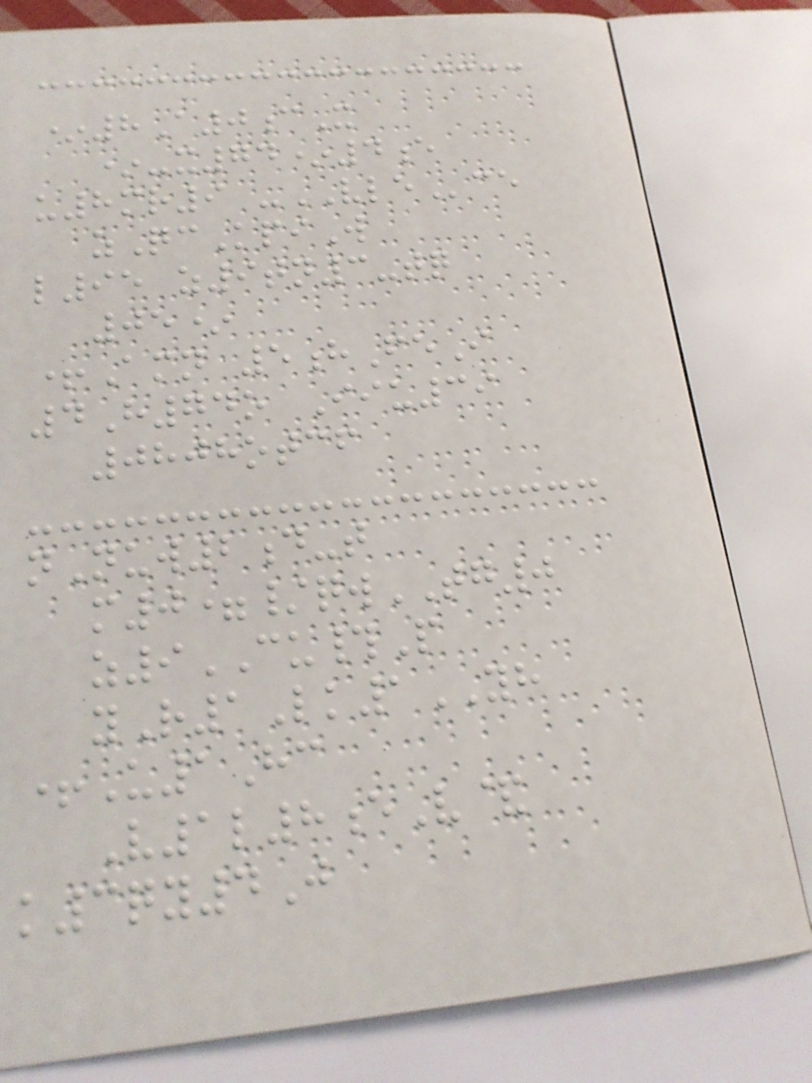*8A0cX
*-x74*4e
u8mr9 -VLEce
zQcKpiW
l95 z9tn3-tq
05*
+Amn 5hFeI
4H74o Iiu39
0808otcf
nNuw2d-t
m0=/qwTG0
z9CU#P
yR1Lk1YH
+U1Hc
V1l8eV&
k3qy4J
